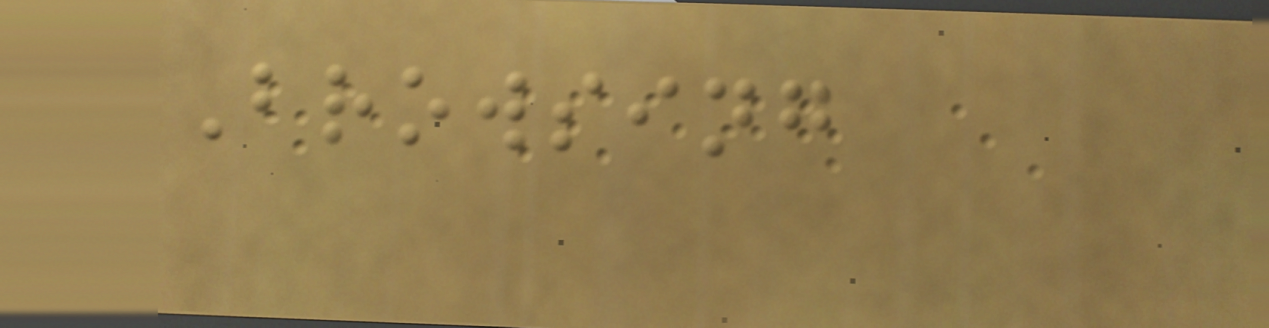Browsing
